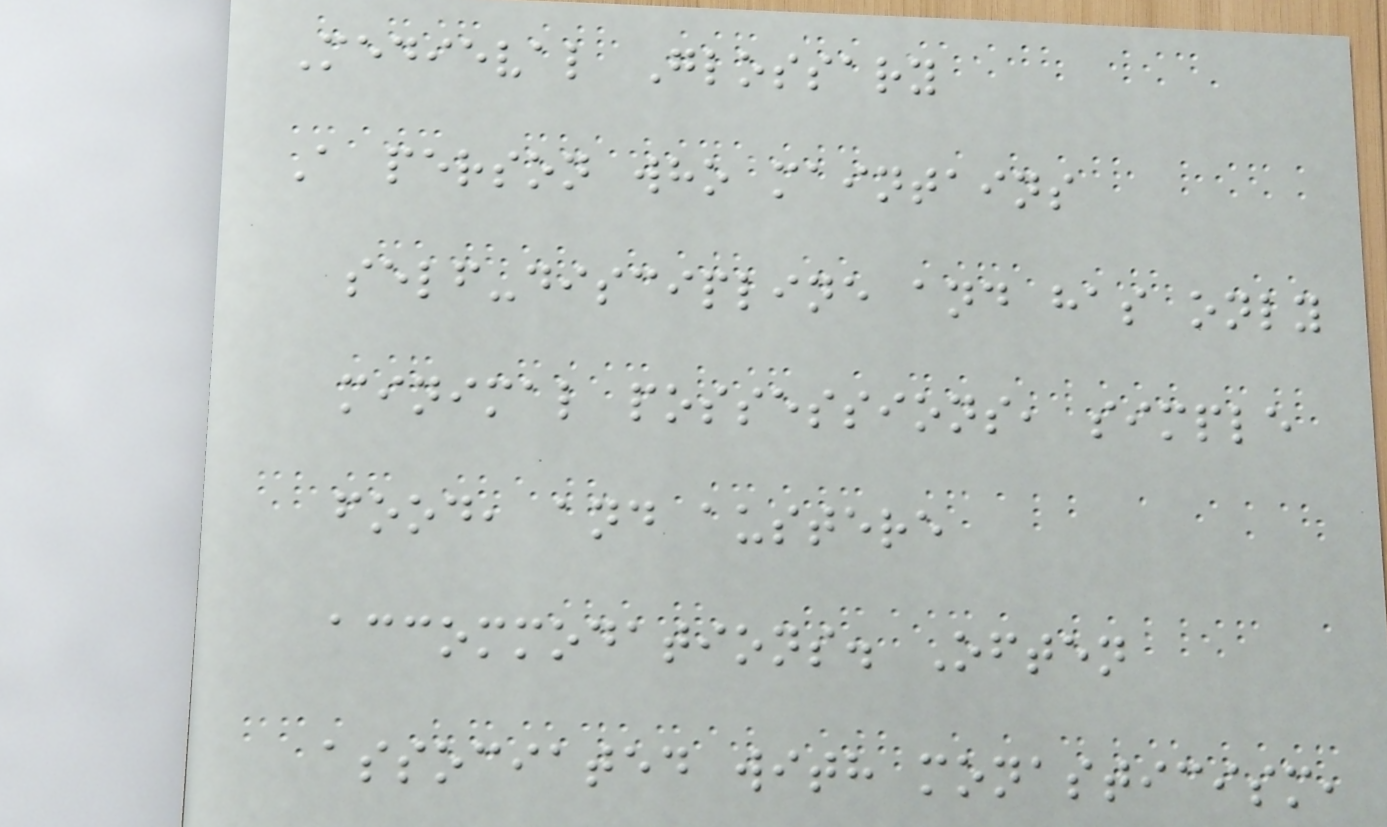Medieval Glossary
A person who maintains
self-discipline and has only
minimal possessions, simple
food, and austere
accommodations. Often
associated with monasticism,
